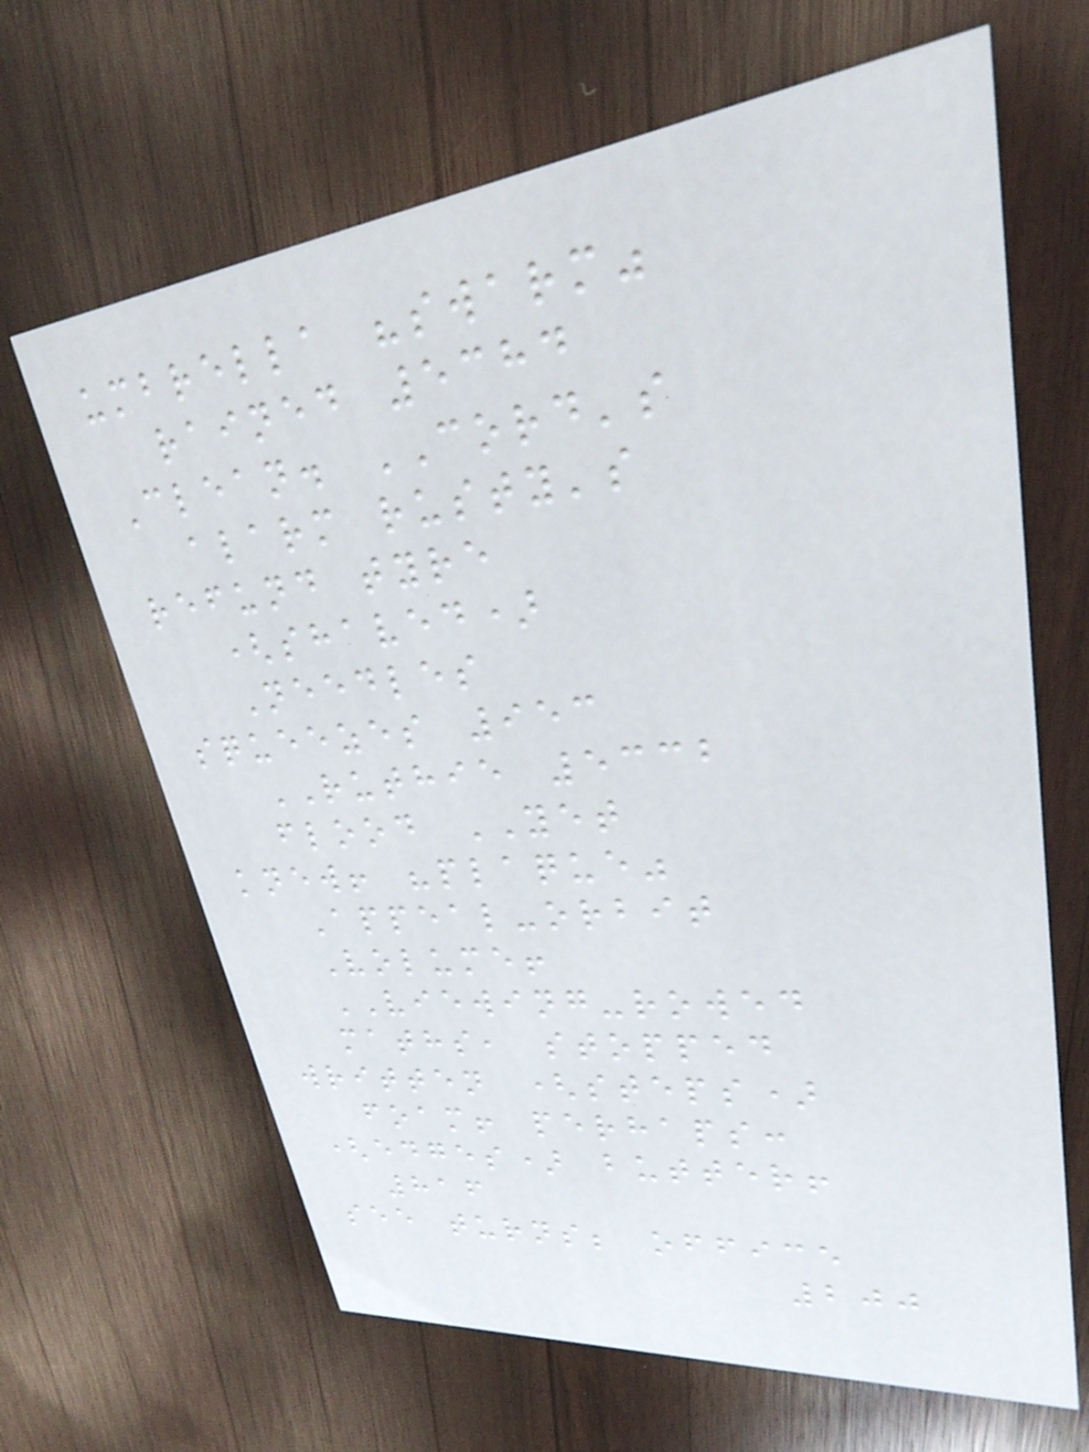umbrella "swarm"
rained 5384
Clean. CORD's
alarm rusty's
refund tyre
(shaved)
Needles
squeezes 953
RUTHIE 5332
flood YET
knew! "plaque"
Appeal-orbit
Volume!
VIEWING-rowed
maths, stopped
written (steps)
foam! perhaps:
(edges) butter!
816
see turns; office
200
